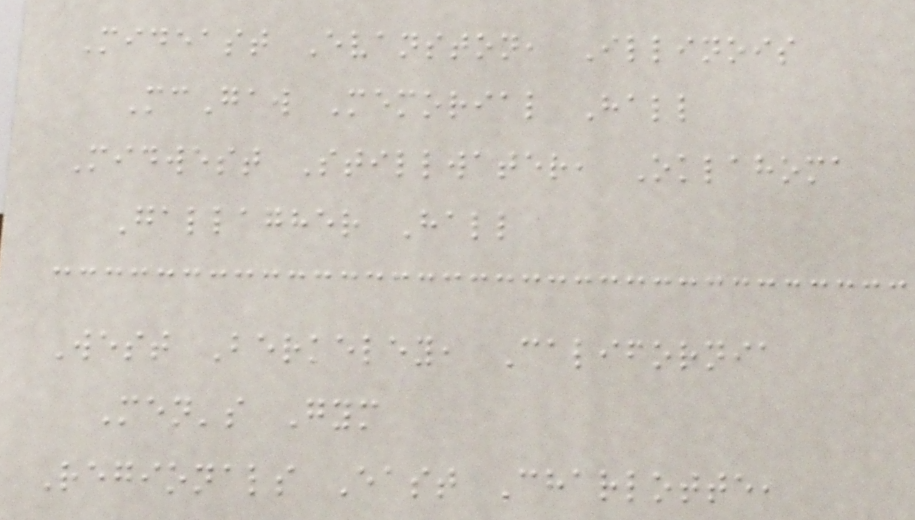Mideast Evanston, Illinois
McGaw Memorial Hall
Midwest Stillwater, Oklahoma
Gallagher Hall
West Berkeley, California
Men's Gym
Regionals East Charlotte,
